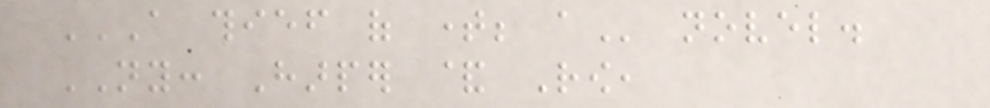A THIEF OF TIME; A novel.
NY: Harper & Row,
